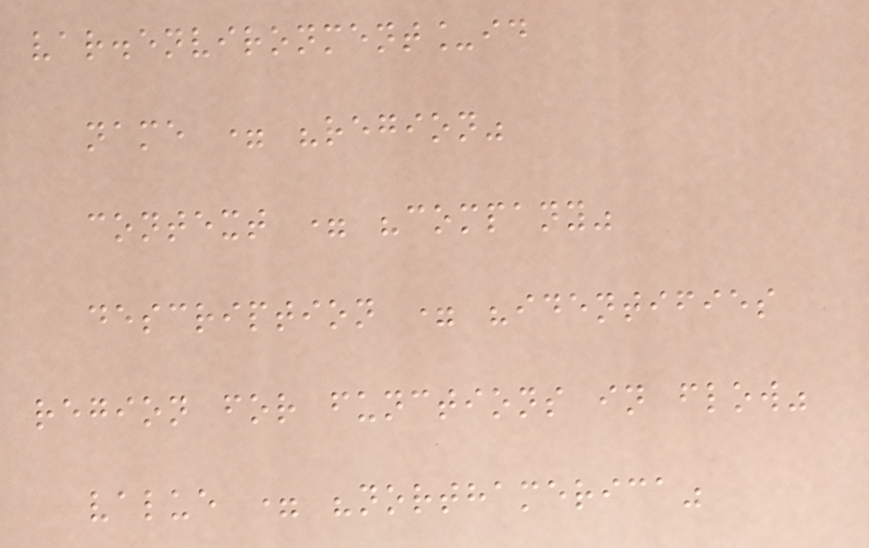var.environment_id
name = "region"
context = "company"
description = "identifies
region for functions in flow"
value = "northamerica"
